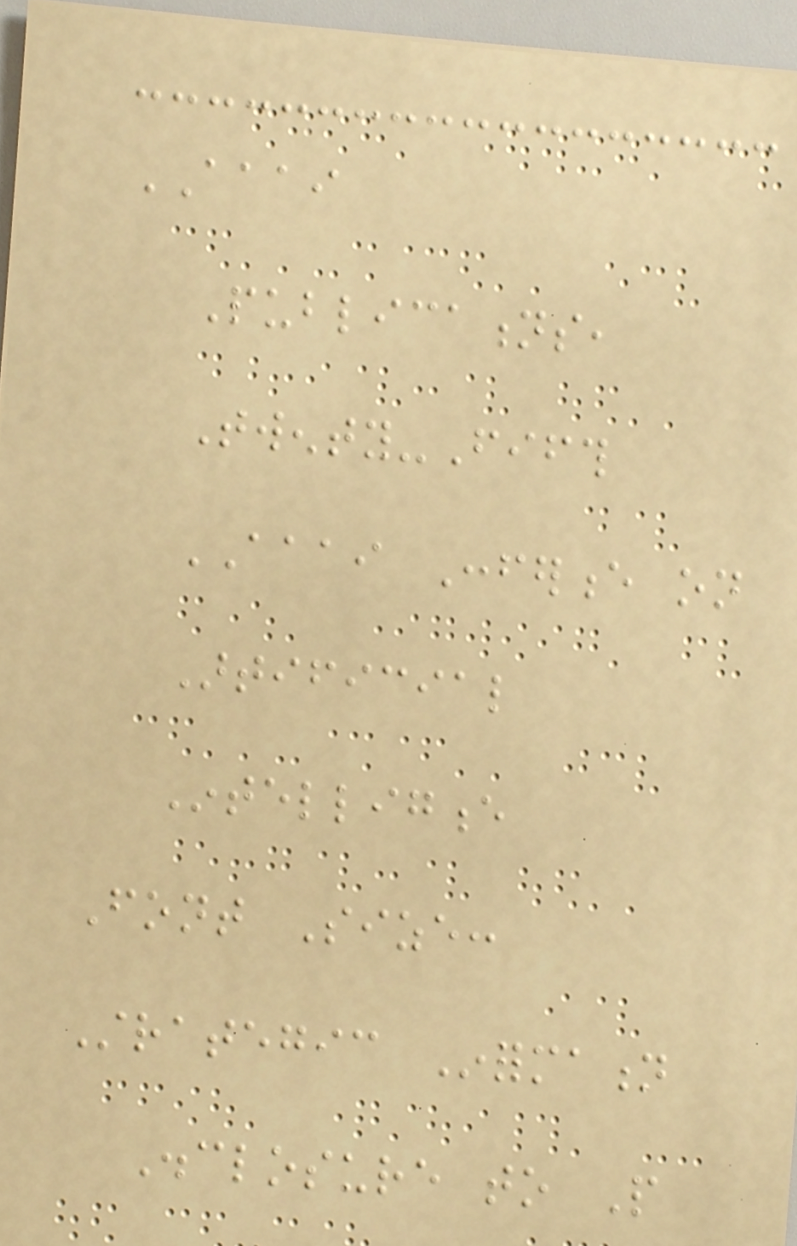AAAI
Publications,
Twenty-Fifth
AAAI Conference on
Artificial
Intelligence
Font Size:
Strategic Information
Disclosure to People
